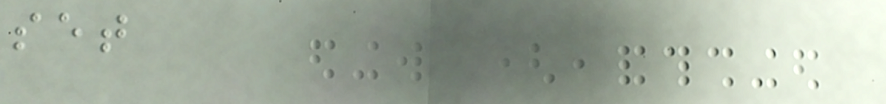set
